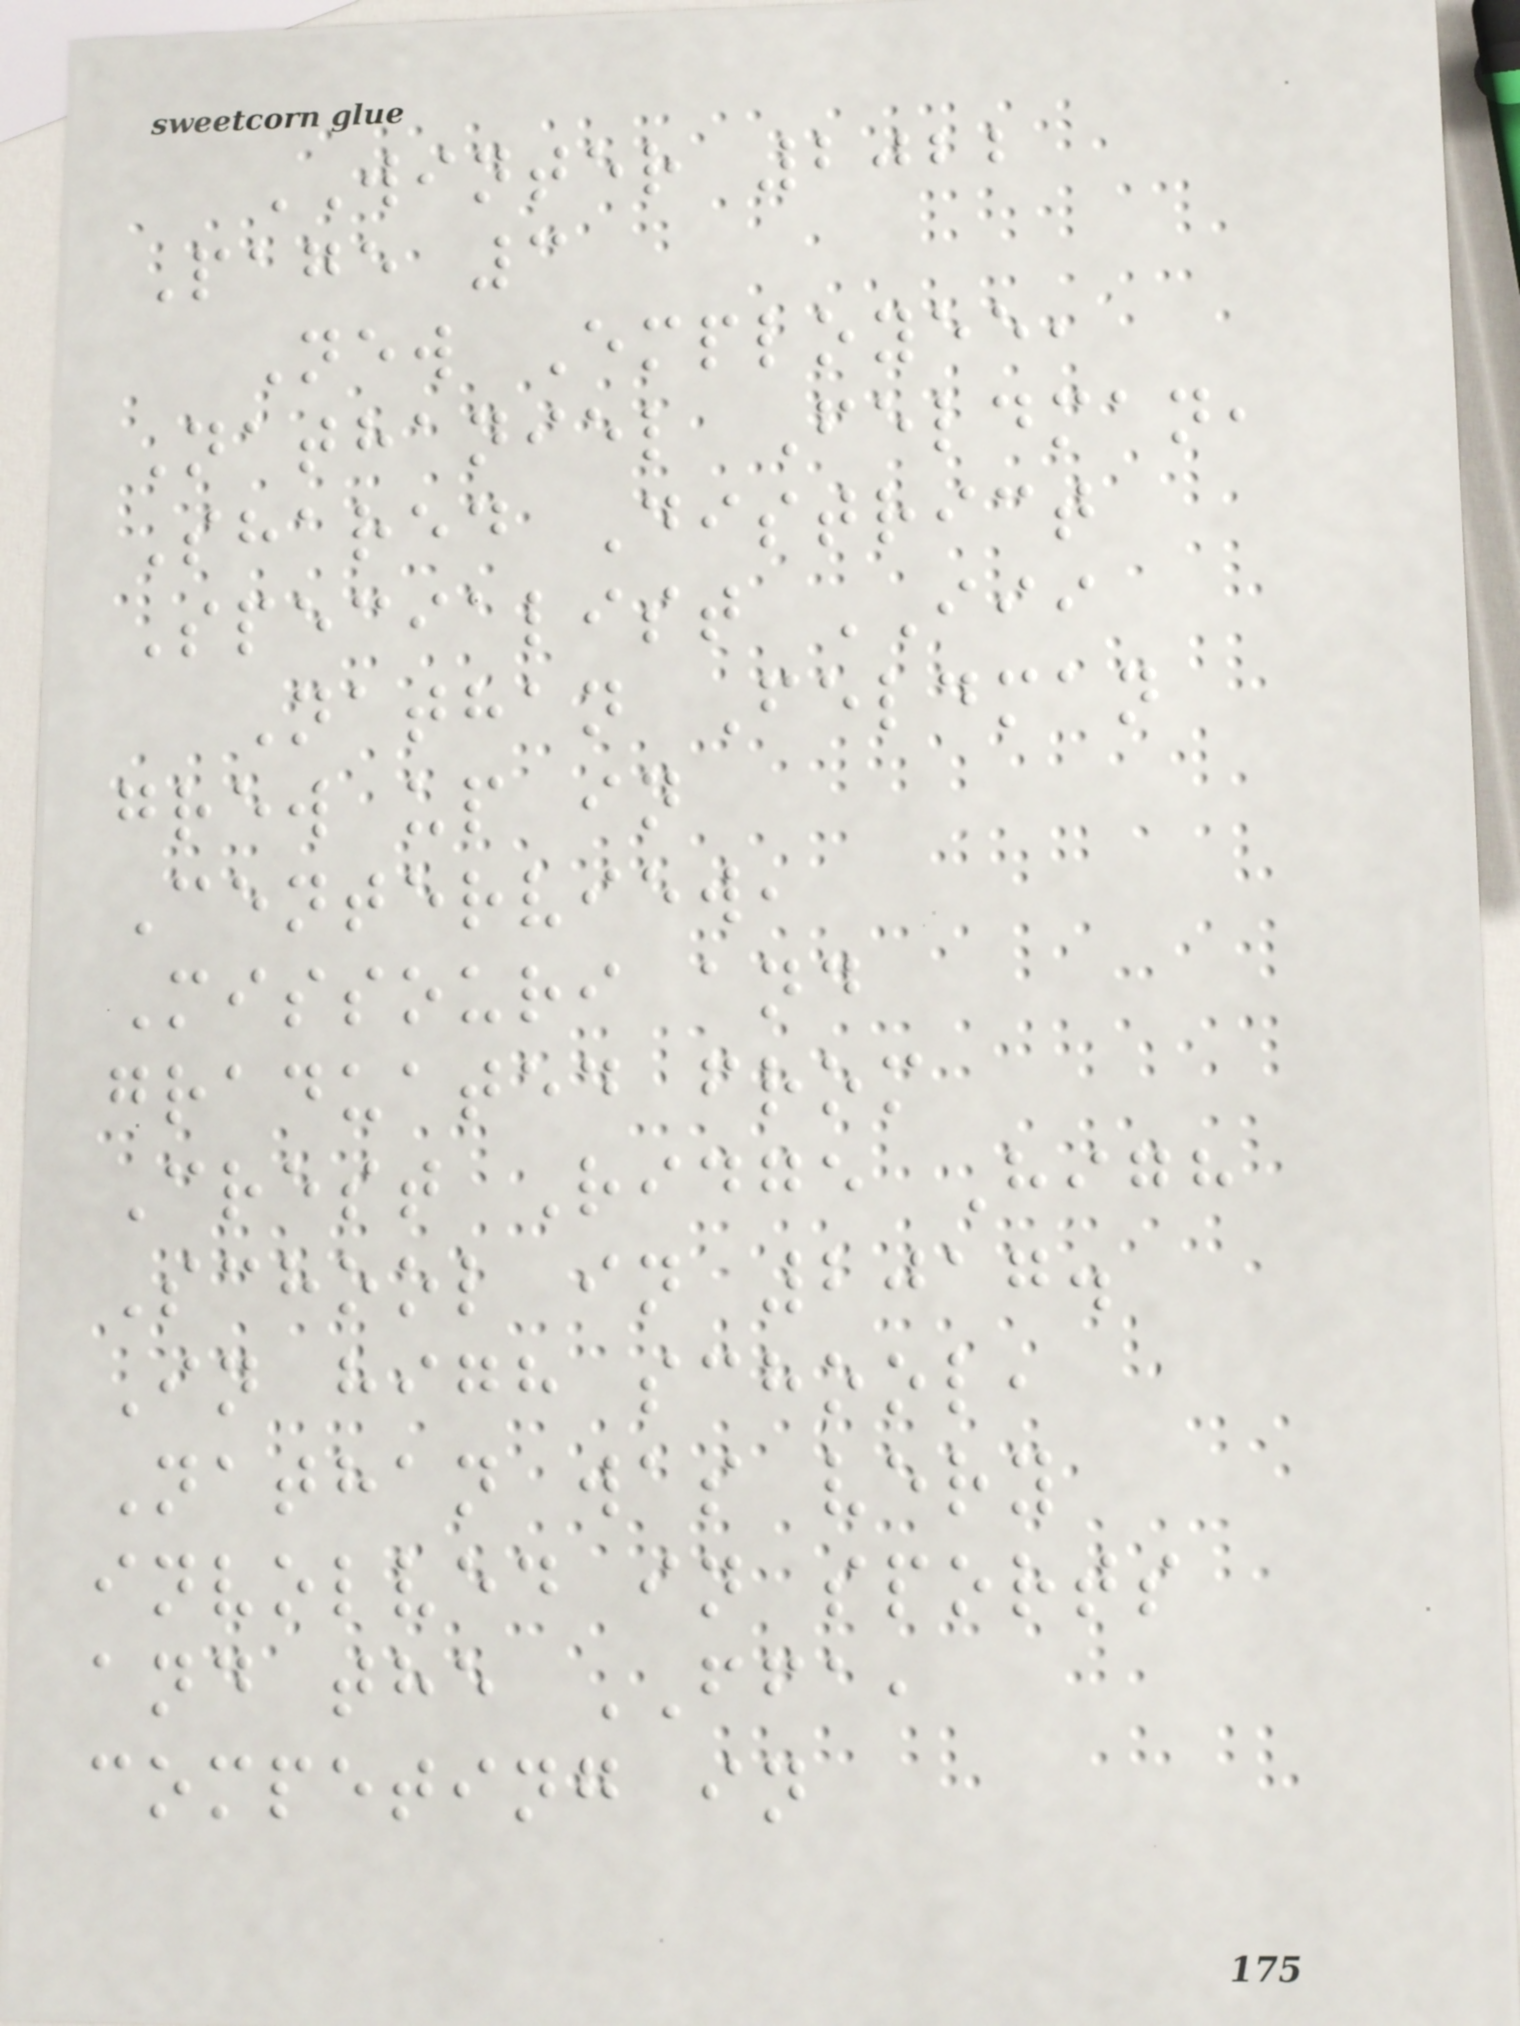WINTER 2022
Page 3
New Employee,
Nathaniel Feldman,
Shared District
Specialist III
Nathan Feldman
grew up in
Centerview,
Missouri and
graduated from
Crest Ridge High
School in 2017.
In high school,
Nathan was very
involved in sports
and the FFA,
competing in
